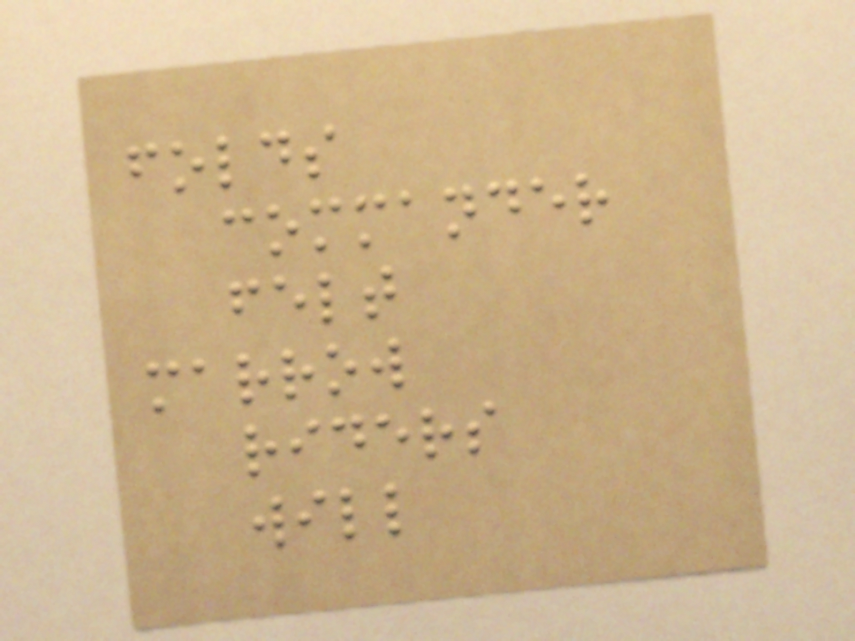folds
commander
felt
marrow
riders
will
